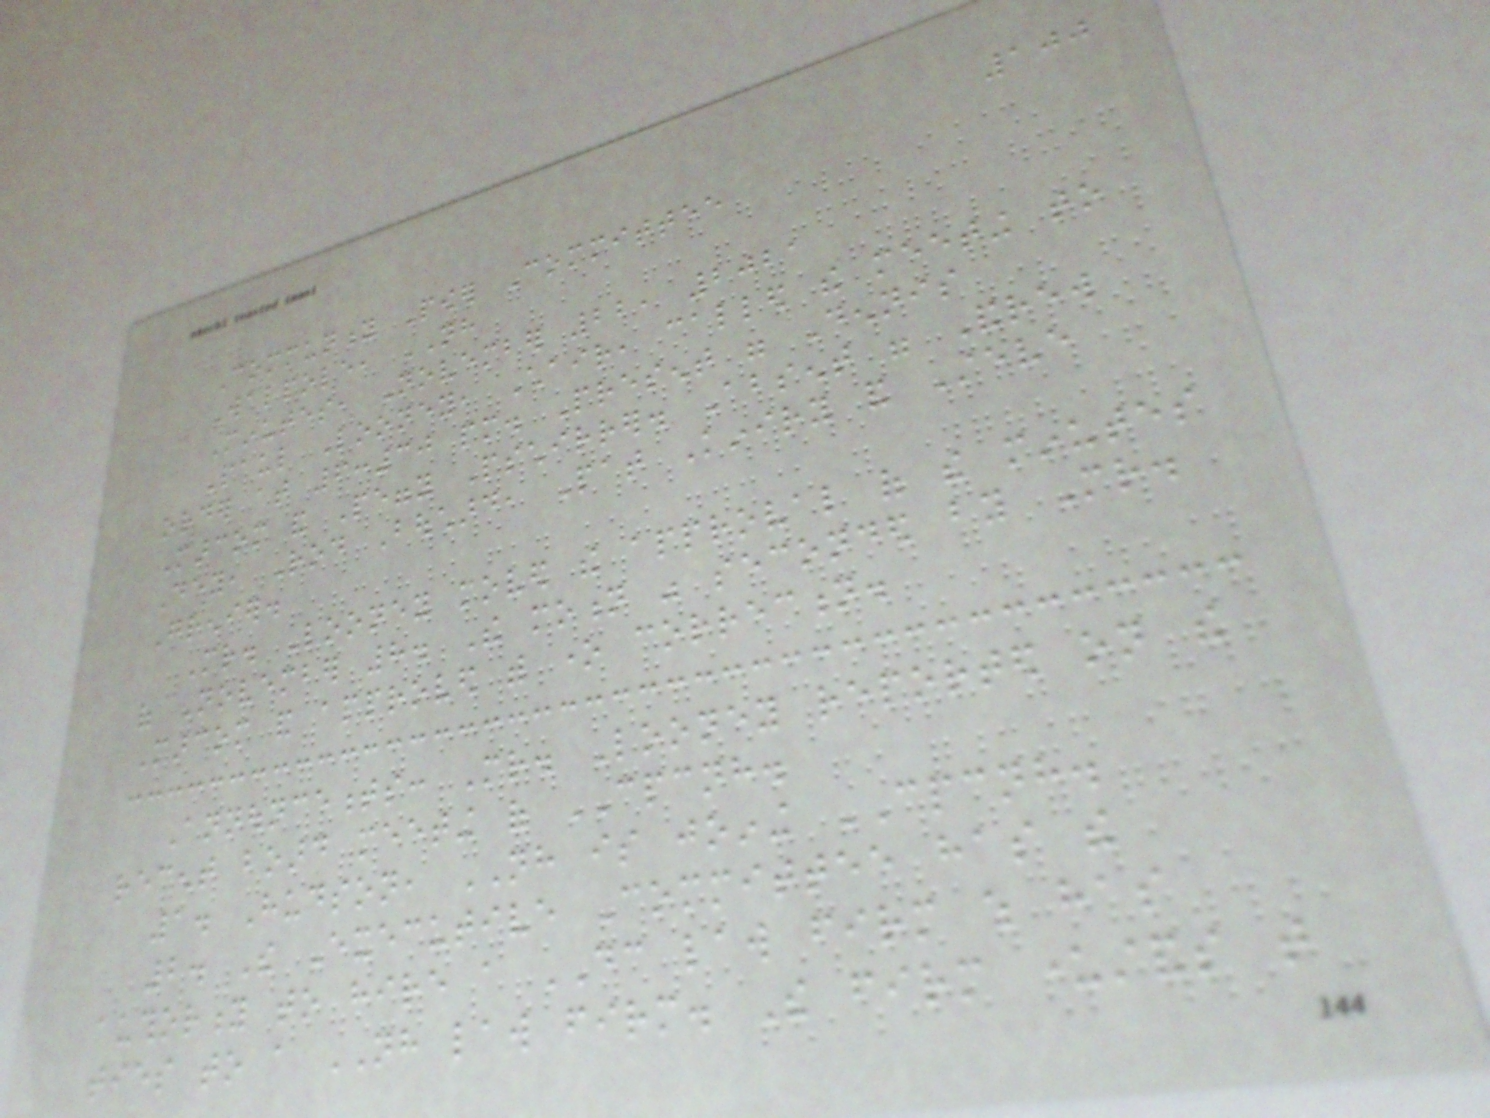100
Community Power Committee
Walpole, NH
Minutes, November 22, 2021
Paul Looney, Chair, called the meeting to
order at 6:30 pm. Present were Dennis
Marcom and Peggy Pschirrer. Absent were Andrew
Dey, Rod Bouchard, Pat Kiniry and Steve
Grenier.
Mr. Looney moved the approval of the minutes
of November 8. The motion was seconded by Mr.
Marcom and approved with one correction.
Announcements: Mr. Looney reported on the
recent board meeting of CPCNH.
1. Hudson, NH is joining CPCNH.
2. The Executive Committee has the
authority to hire a DC law firm which has
ties to a NH law firm. The firm understands that
